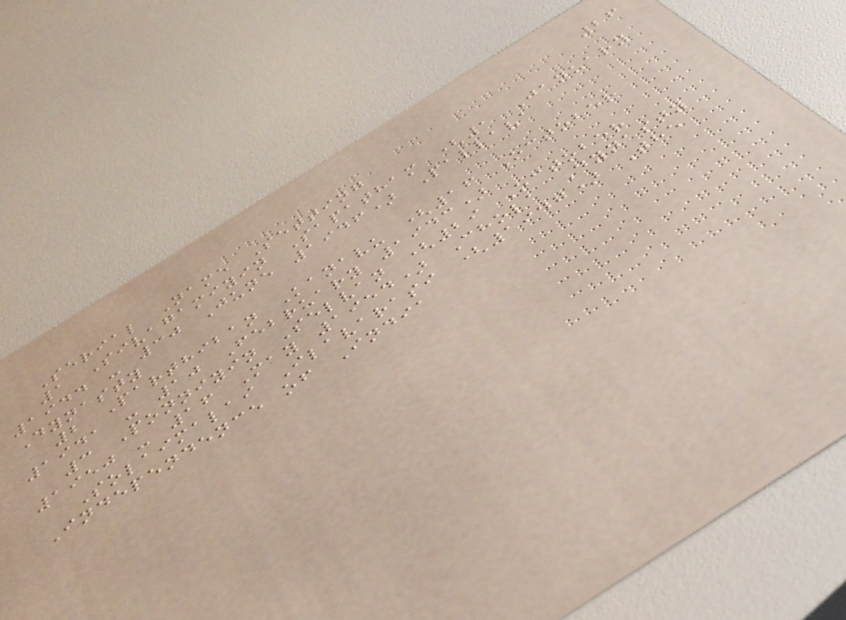26
Serial Name Setting
1 Sivagamiyin Sapatham (1 January
1944 - 30 June 1946) Pallava
Dynasty
2 Parthiban Kanavu (16 October
1941 - 10 February 1943)
3 Ponniyin Selvan (29 October
1950 - 16 May 1954) Chola Dynasty
Solaimalai Ilavarasi (1947) The
Independence of India
